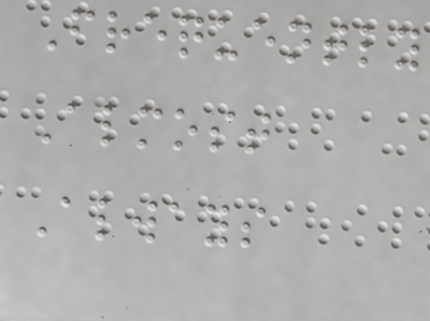Frequently
Almost
Always
